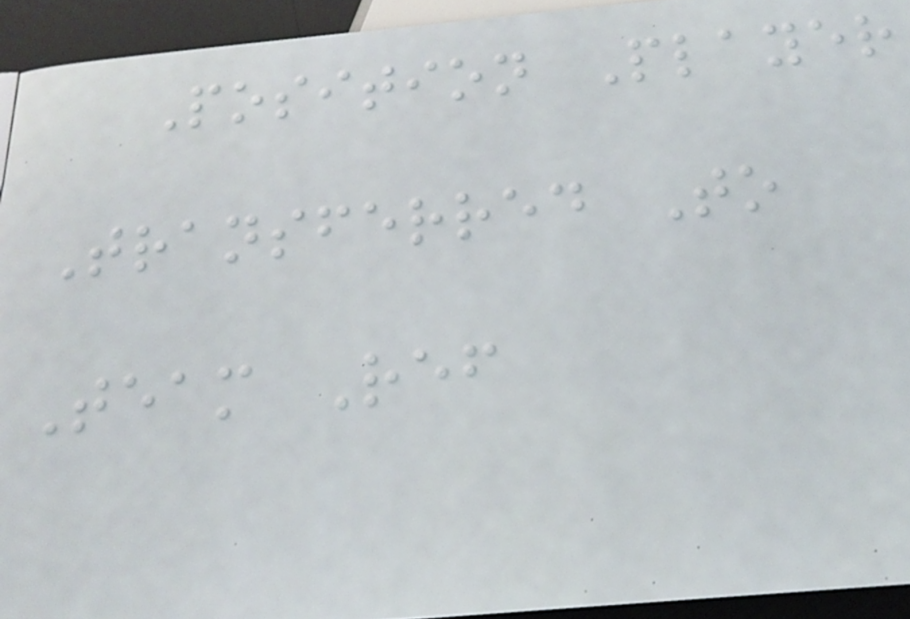Position Player
Transferred To
Team Ref
